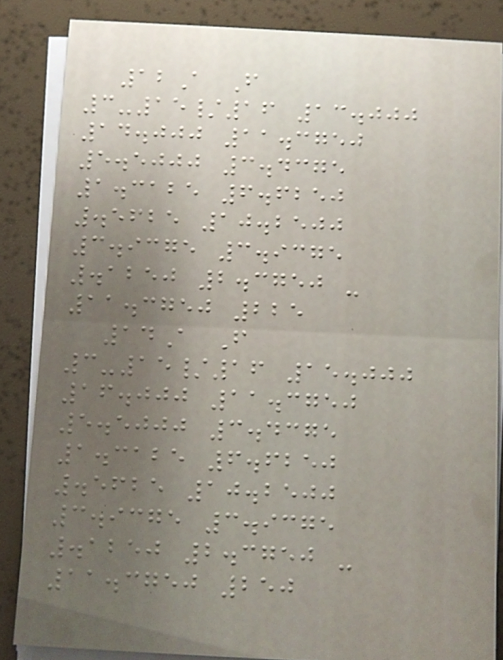12A F
3-15/16 13.000
14.000 11.3750
5.5000 3.4375
1.3125 6.6250
.5625 10.2500
3.9375 3.9375
.1250 2.3750 -
11.3750 225
14A F
3-15/16 15.000
16.000 11.3750
5.5000 3.4375
1.3125 6.6250
.5625 10.2500
3.9375 3.9375
.1250 2.3750 -
11.3750 250
